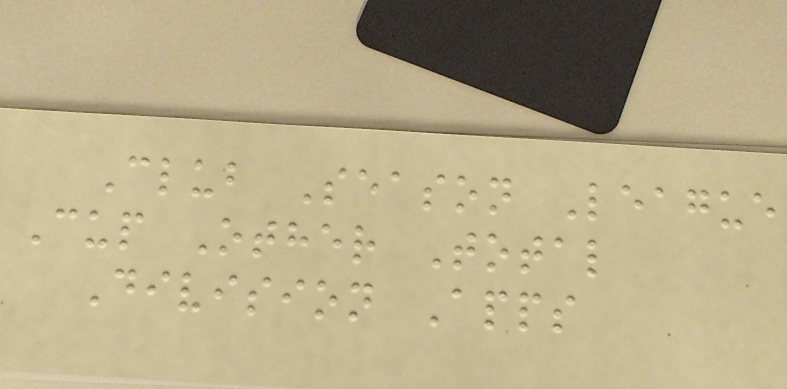Club Season League
Cup Other Total
Division Apps
